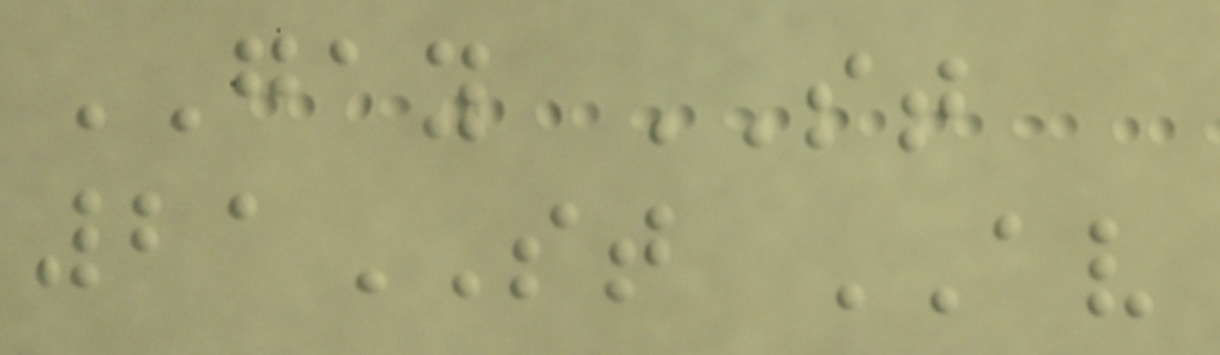GAY ST
21ST AV
